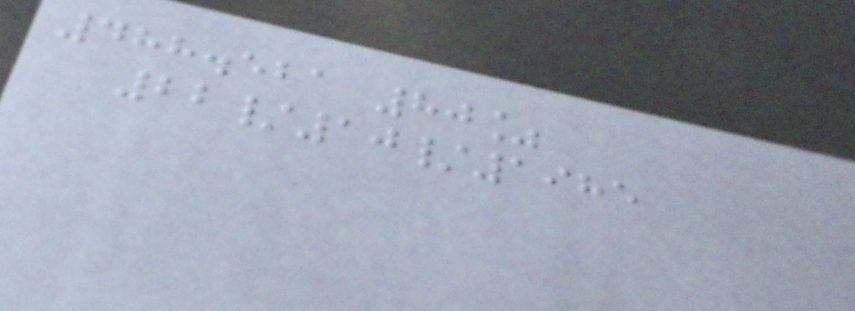488.521 80%
22/10/1985
